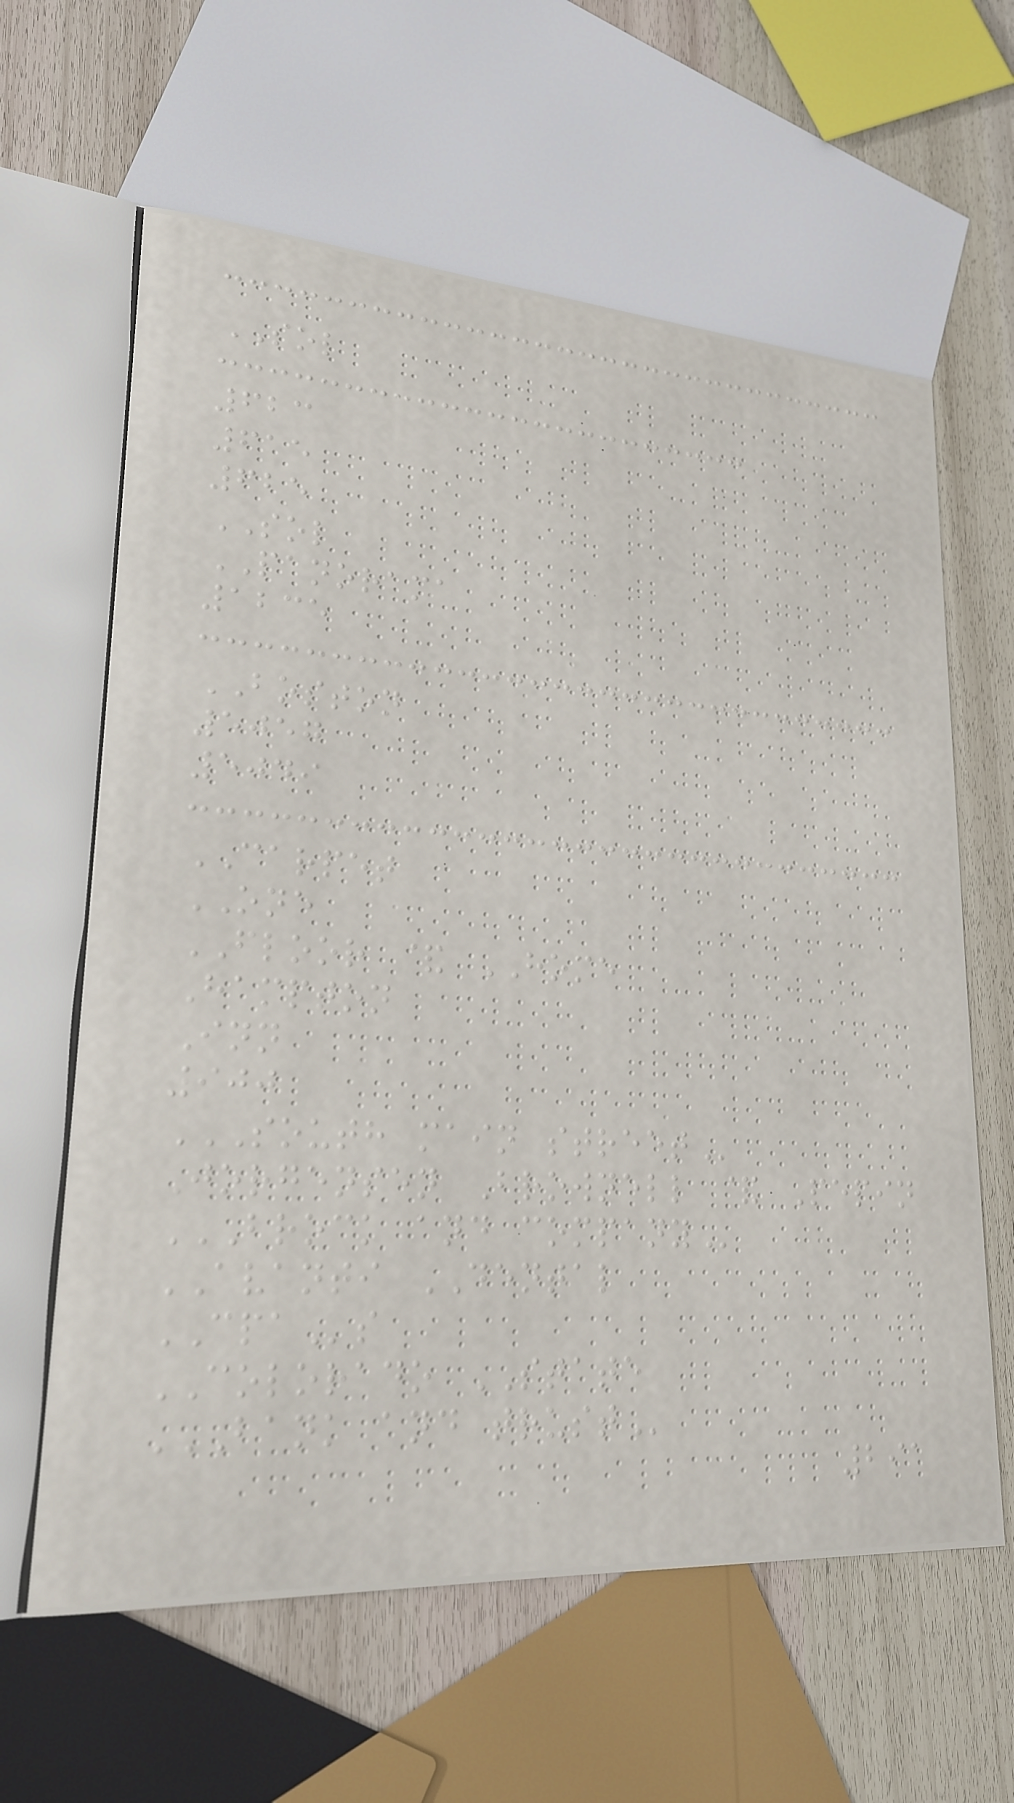SOL
623
615
625
SOL
PANORAMA
1235
BOSTON
5057
5049
CARPET
ONE
FLOOR & HOME
Hampton
Inn
900
SOUTH MAIN STREET
Jorgensen Brownell & Pepin
BROCK AND COMPANY
AVANTI DENTAL
CPAs
COLORADO STATE
BANK AND TRUST
291
